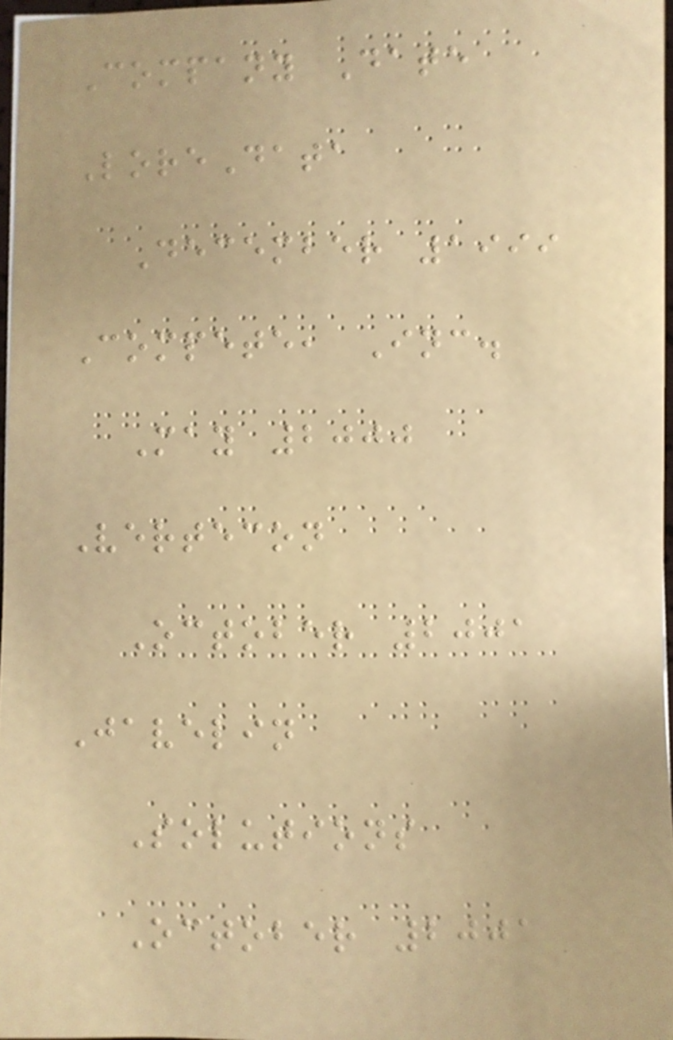Company Date
LoreData
December 1999
Compete, Inc.
May 2000
Vertecon
October 2001
Javelin
Solutions
October 2001
